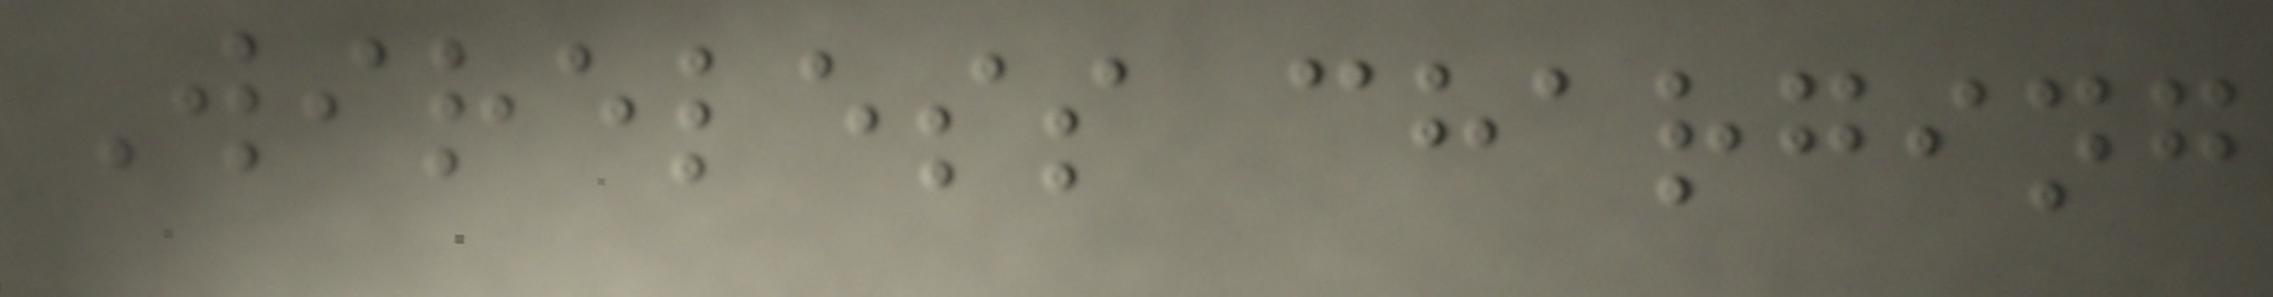Wireless charging
